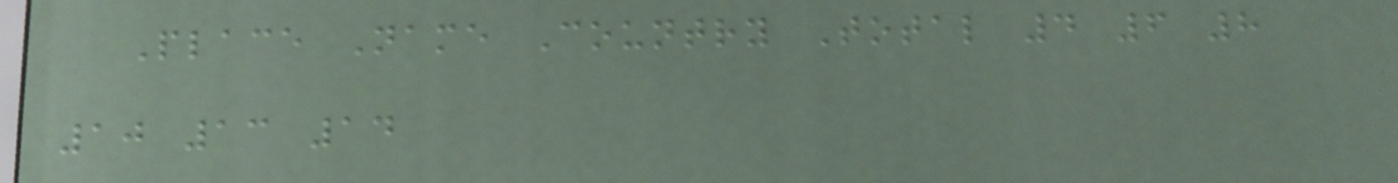Place Name Country Total 4 6 8
10 13 14
